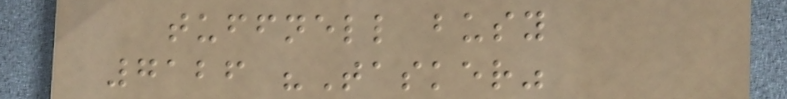tuffnell busy
7126 "Tasker"
